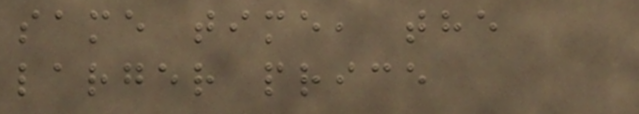same time, the
larger price
